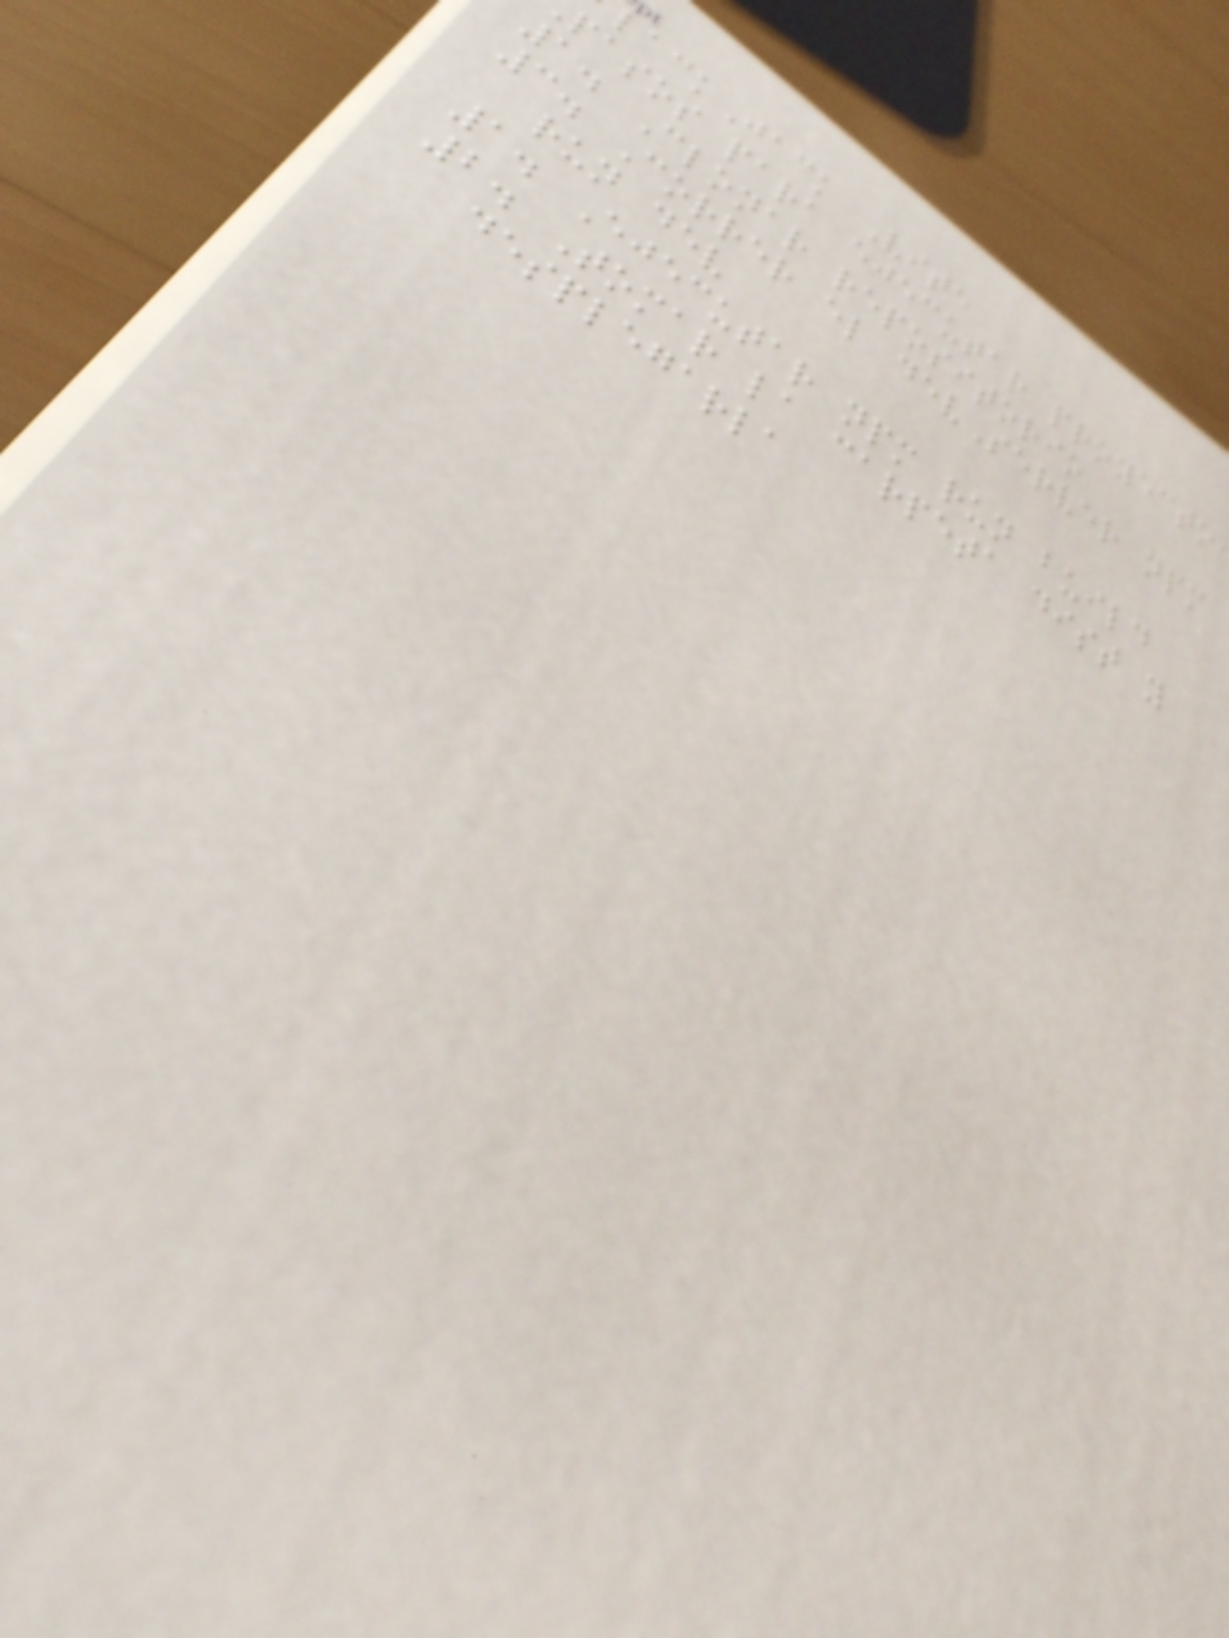lackJack Vite
pasos para ejecutar proyecto
1. Clonar repositorio
3. Correr el devServer npm
run dev
1. Ejecutar npm run build
2. Tomar la carpeta dist y
desplegarla
